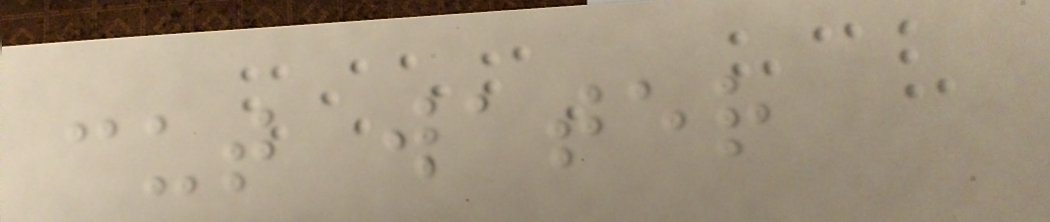cut water
